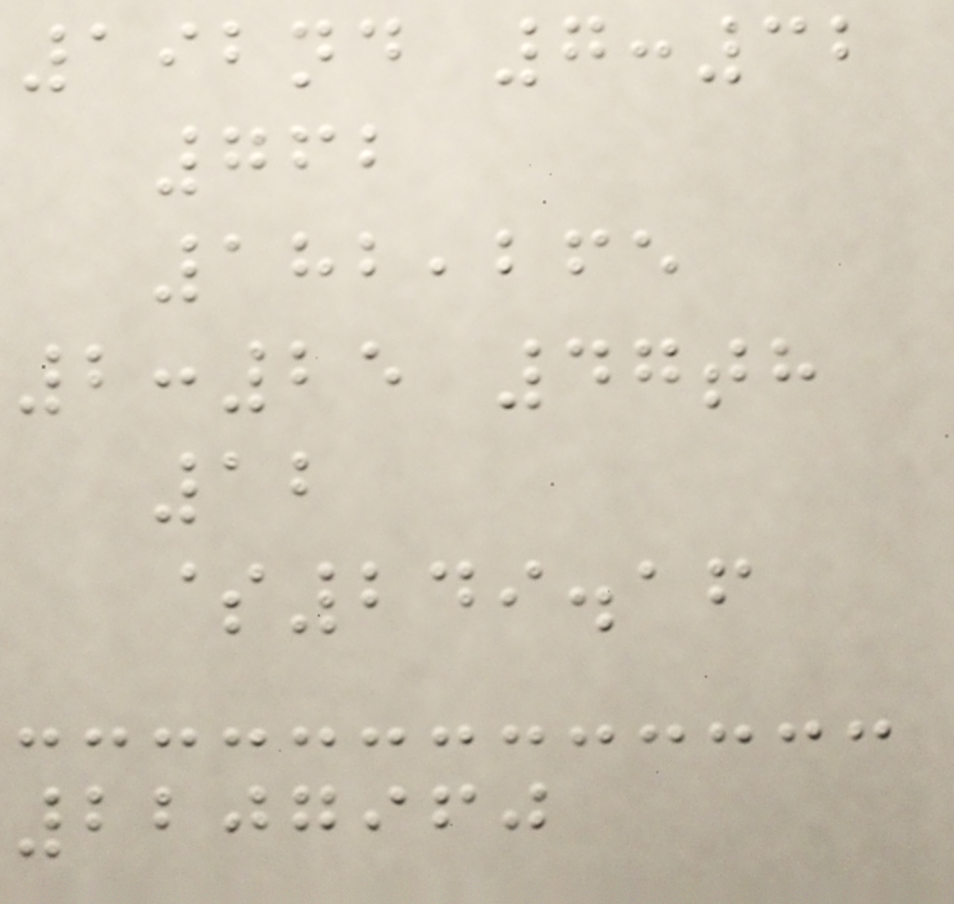192nd 7:32
762
182,265
2:25 47th
12
$249.16
2207960
